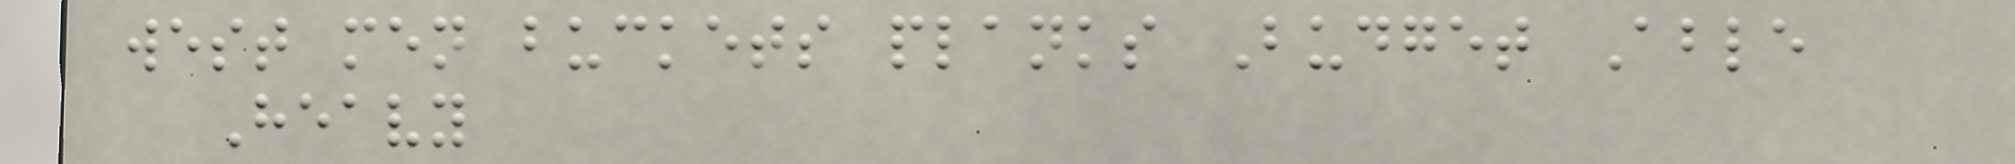west men buckets planks Budget Able
Heavy
